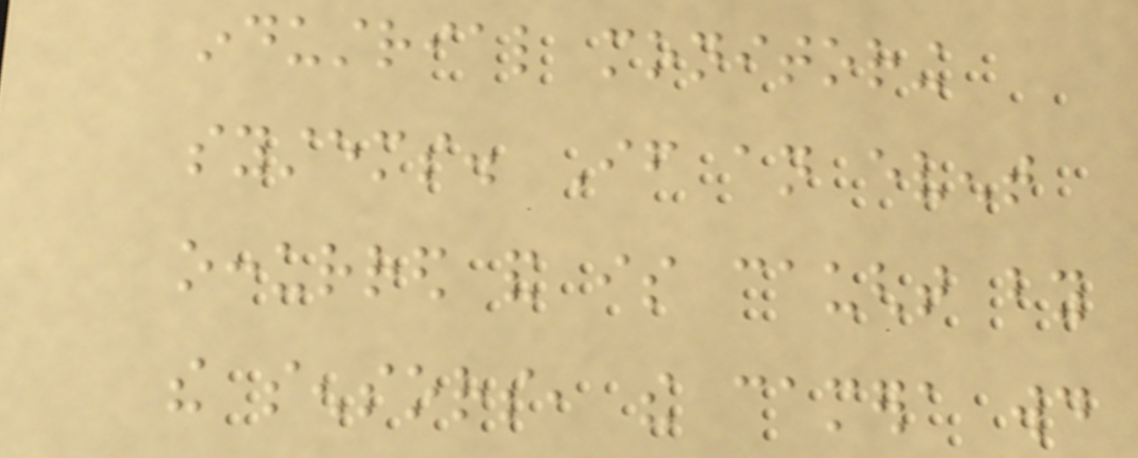industrial monitoring
systems. If an event
occurred and is caught by
the sensors, the camera would
